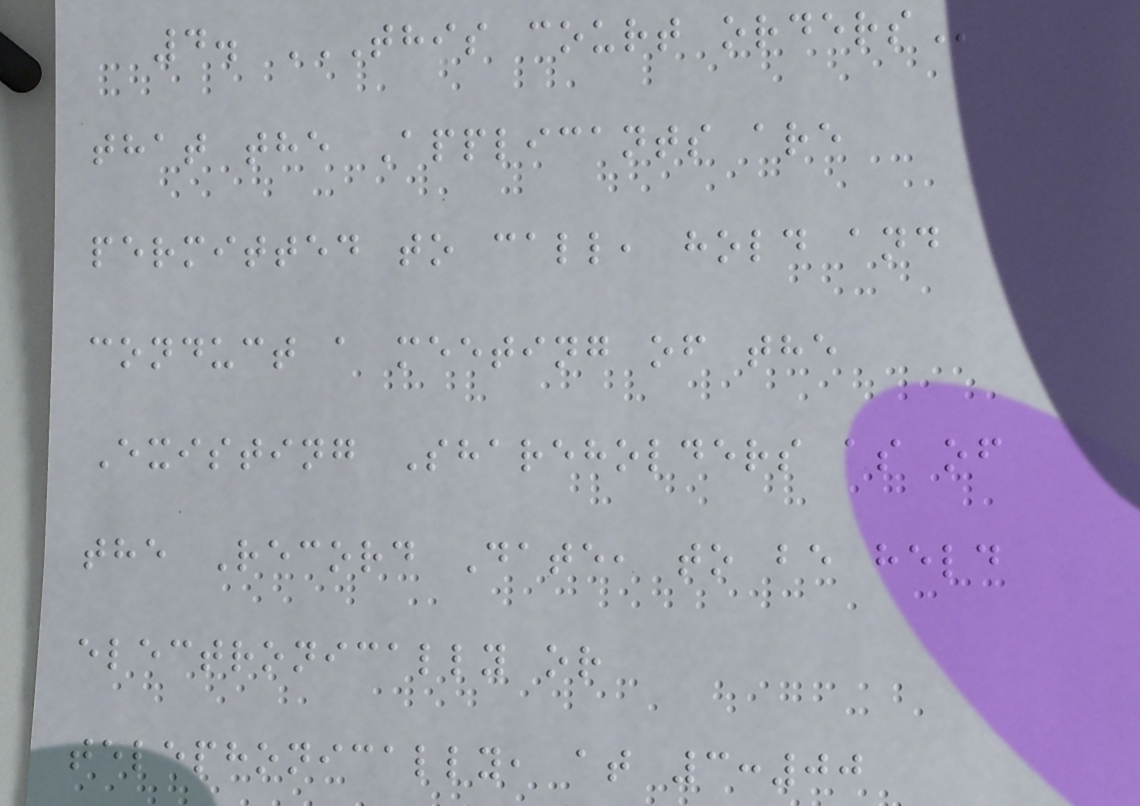4. THIS COURT ORDERS
that the Applicants are
permitted to call, hold and
conduct a meeting of the
Existing Shareholders as of
the Record Date, to be held
electronically or
telephonically, at 3:00
